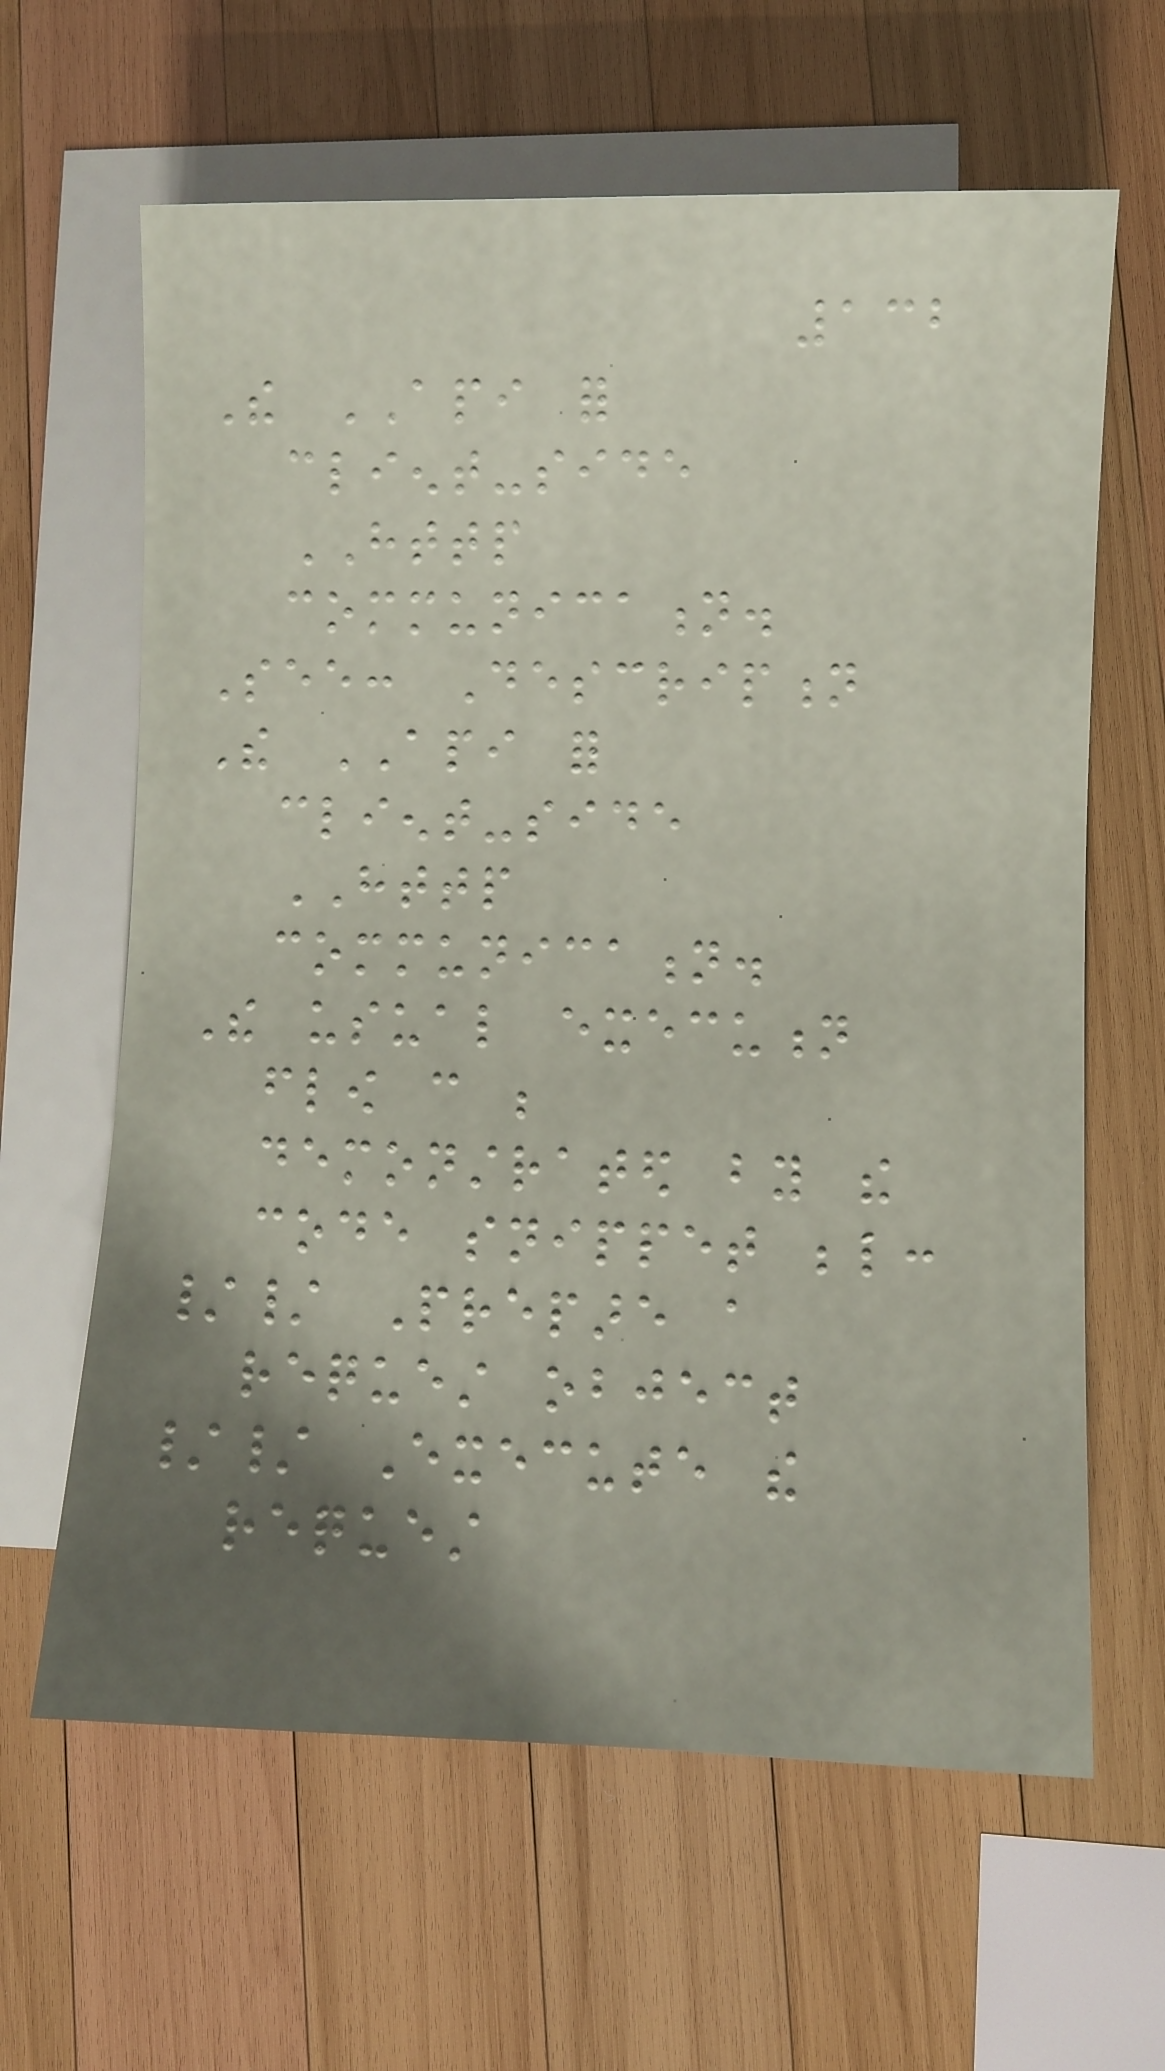132
The API for
client-side
HTTP
communication.
See: Description
The API for
client-side
HTTP
communication.
The usual execution
flow can be
demonstrated by the
code snippet below:
// Prepare a
request object
// Execute the
request
